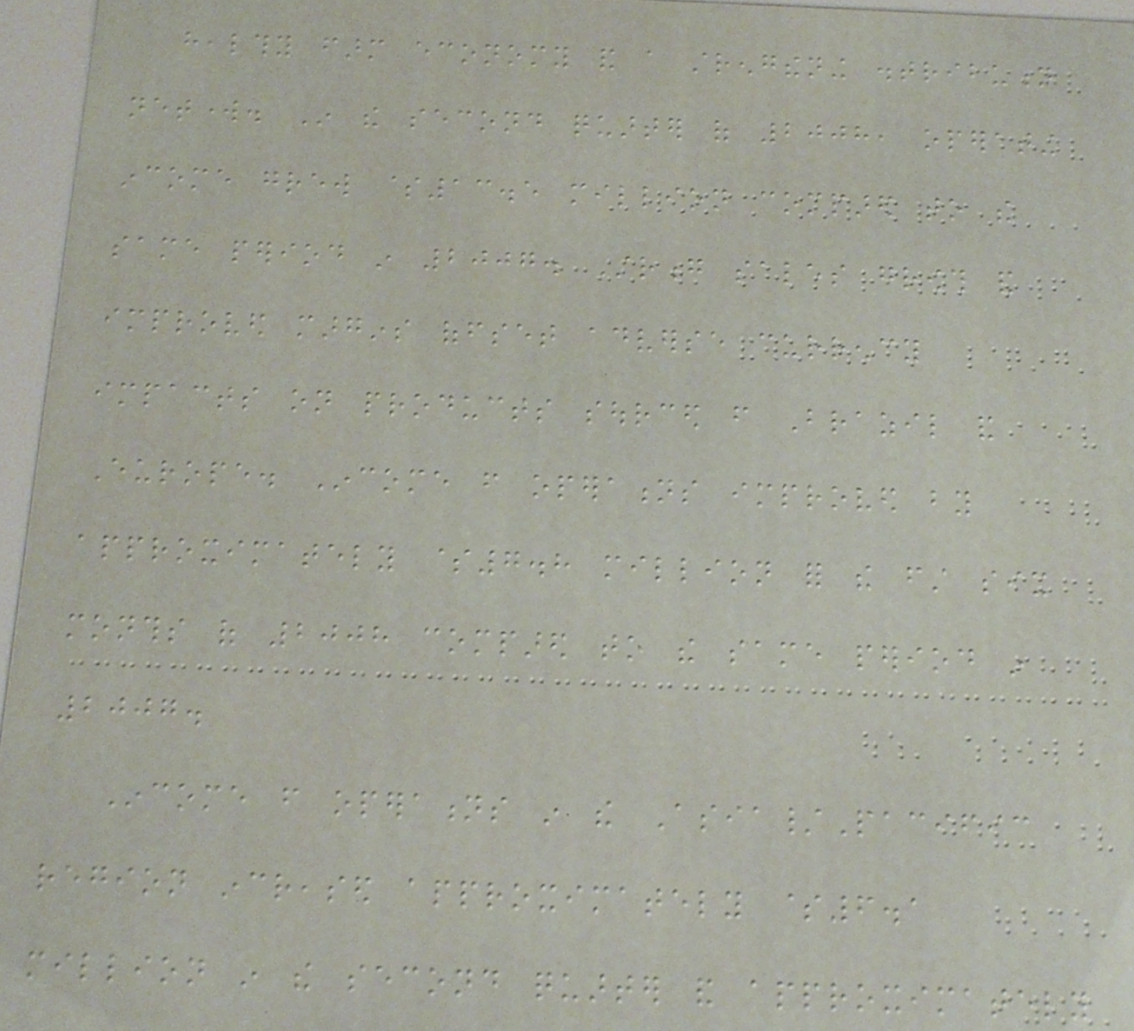healthy farm economy and a strengthening distribution
network. In the second quarter of 2008, operating
income grew $13.5 million compared to the
same period in 2007. Strong sales growth and
improved margins offset adverse currency
impacts on products sourced from Brazil and
Europe. Income from operations improved by
approximately $7.8 million for the first six
months of 2008 compared to the same period in
2007.
Income from operations in the Asia/Pacific
region increased approximately $6.1
million in the second quarter and approximately
